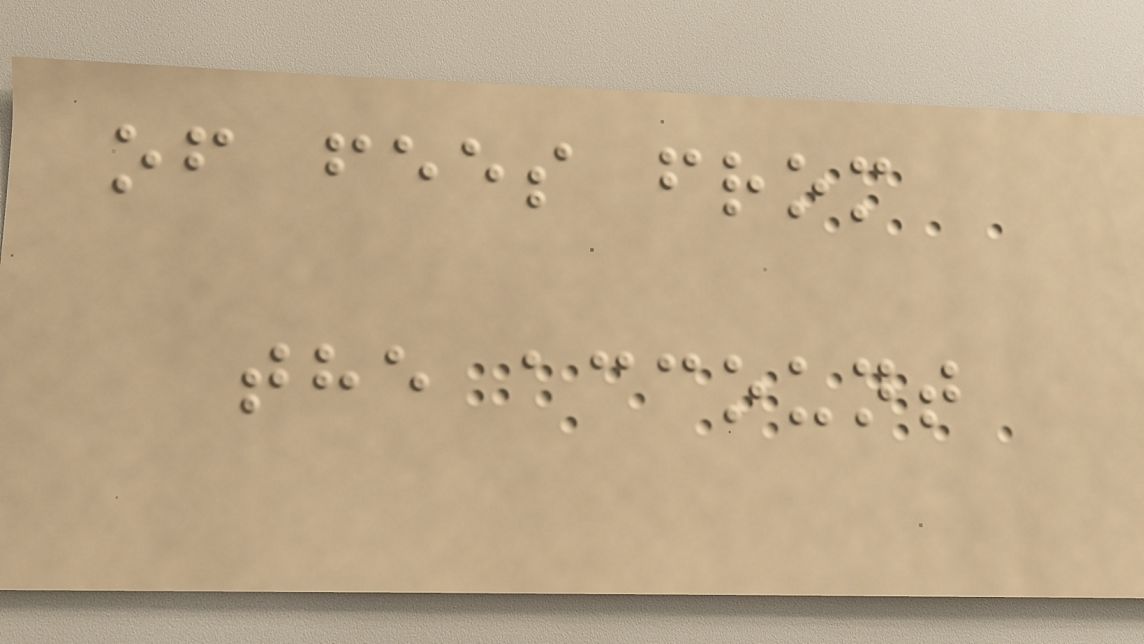of fees from
the account
